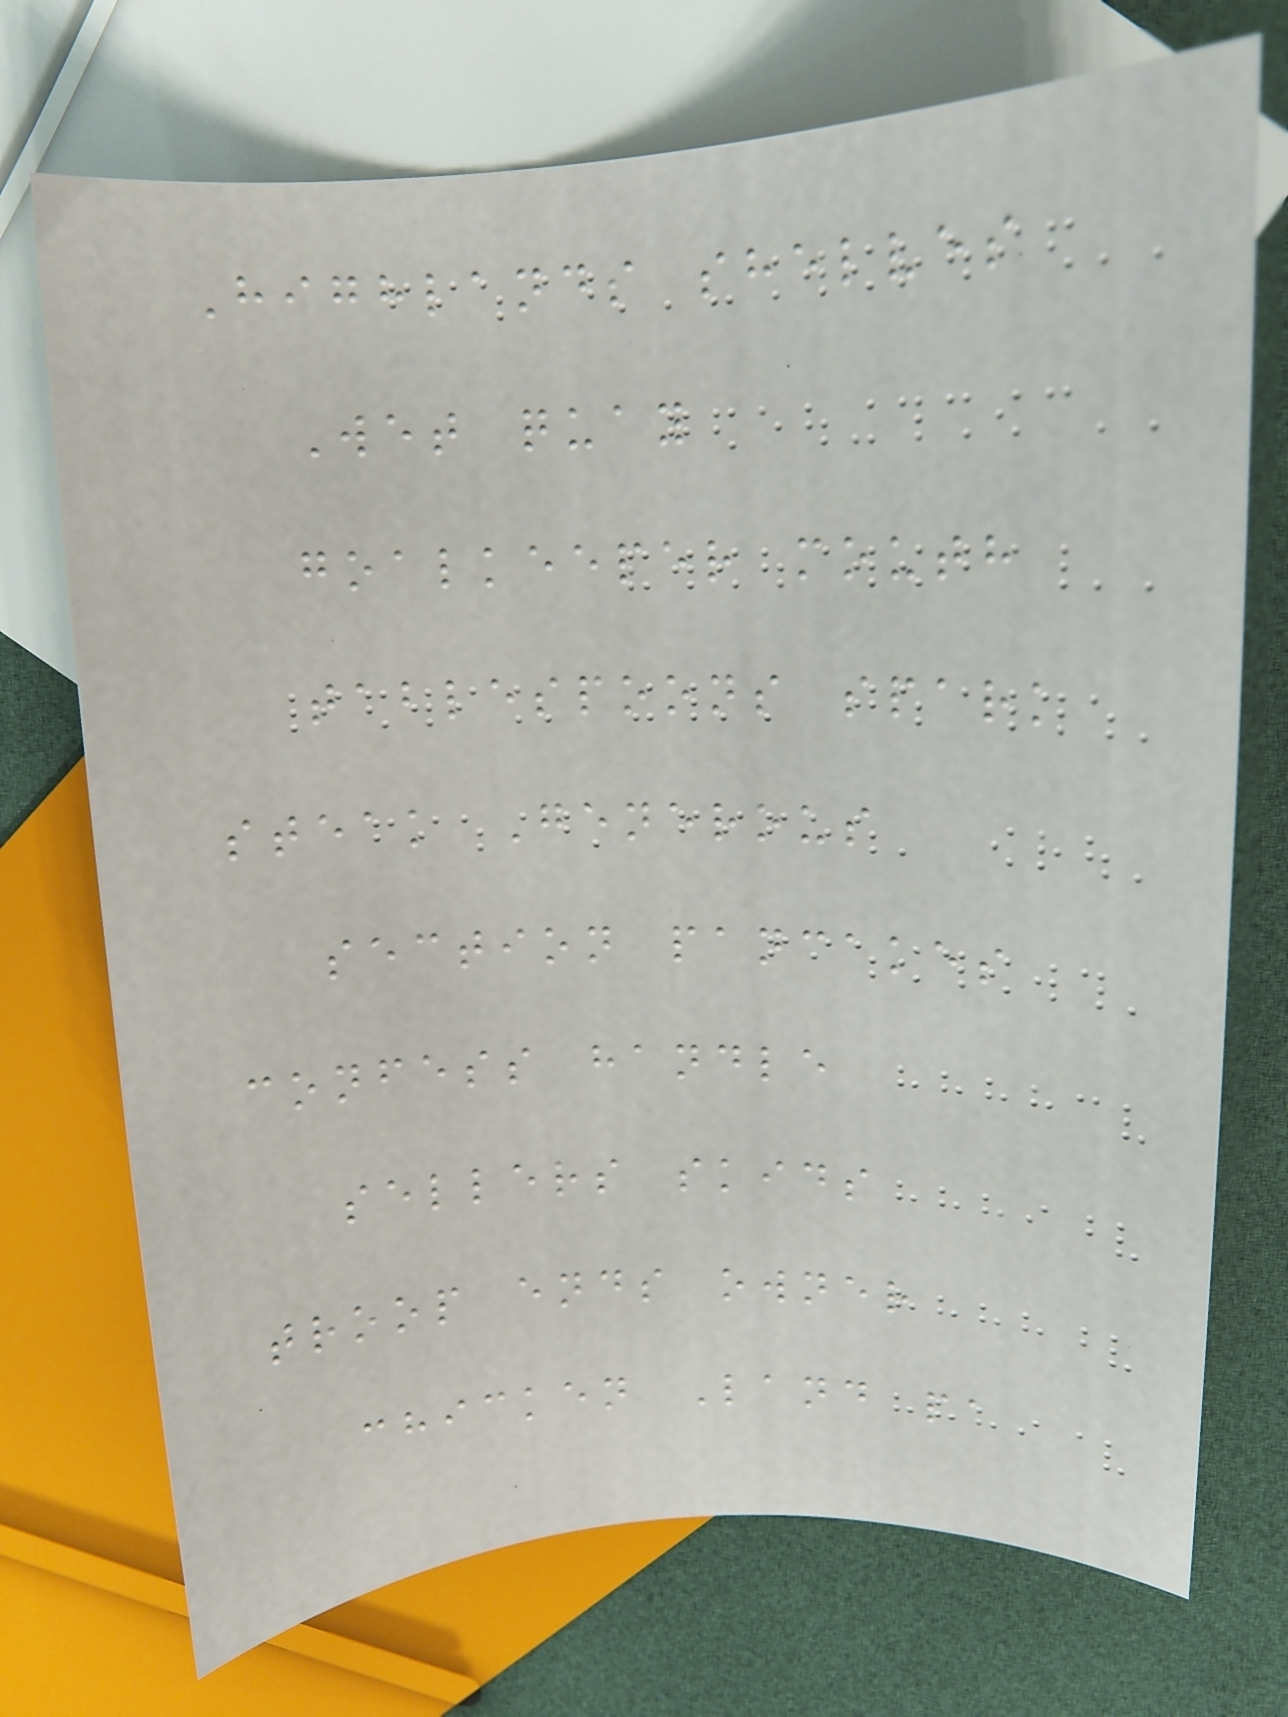Highlands shelves
Wet quay
goalkeeper mouth
tablespoons spark
steak Generous
section pancakes
confess handle
sellers skids
troop ends owner
chicken Land pa
